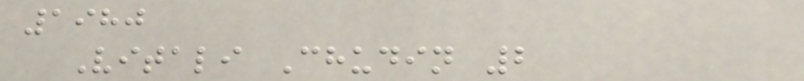1980
Vitali Chudin 2
